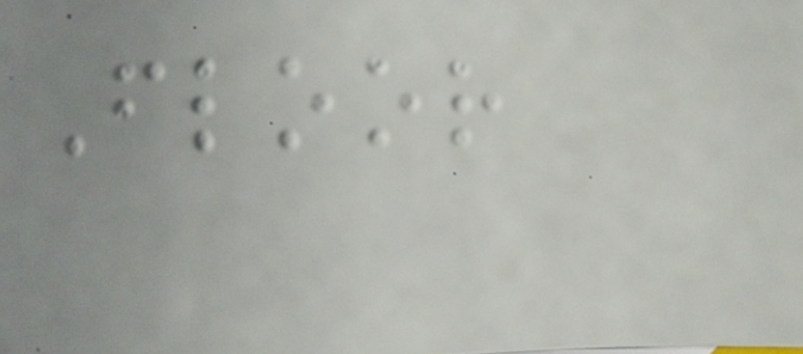Floor
